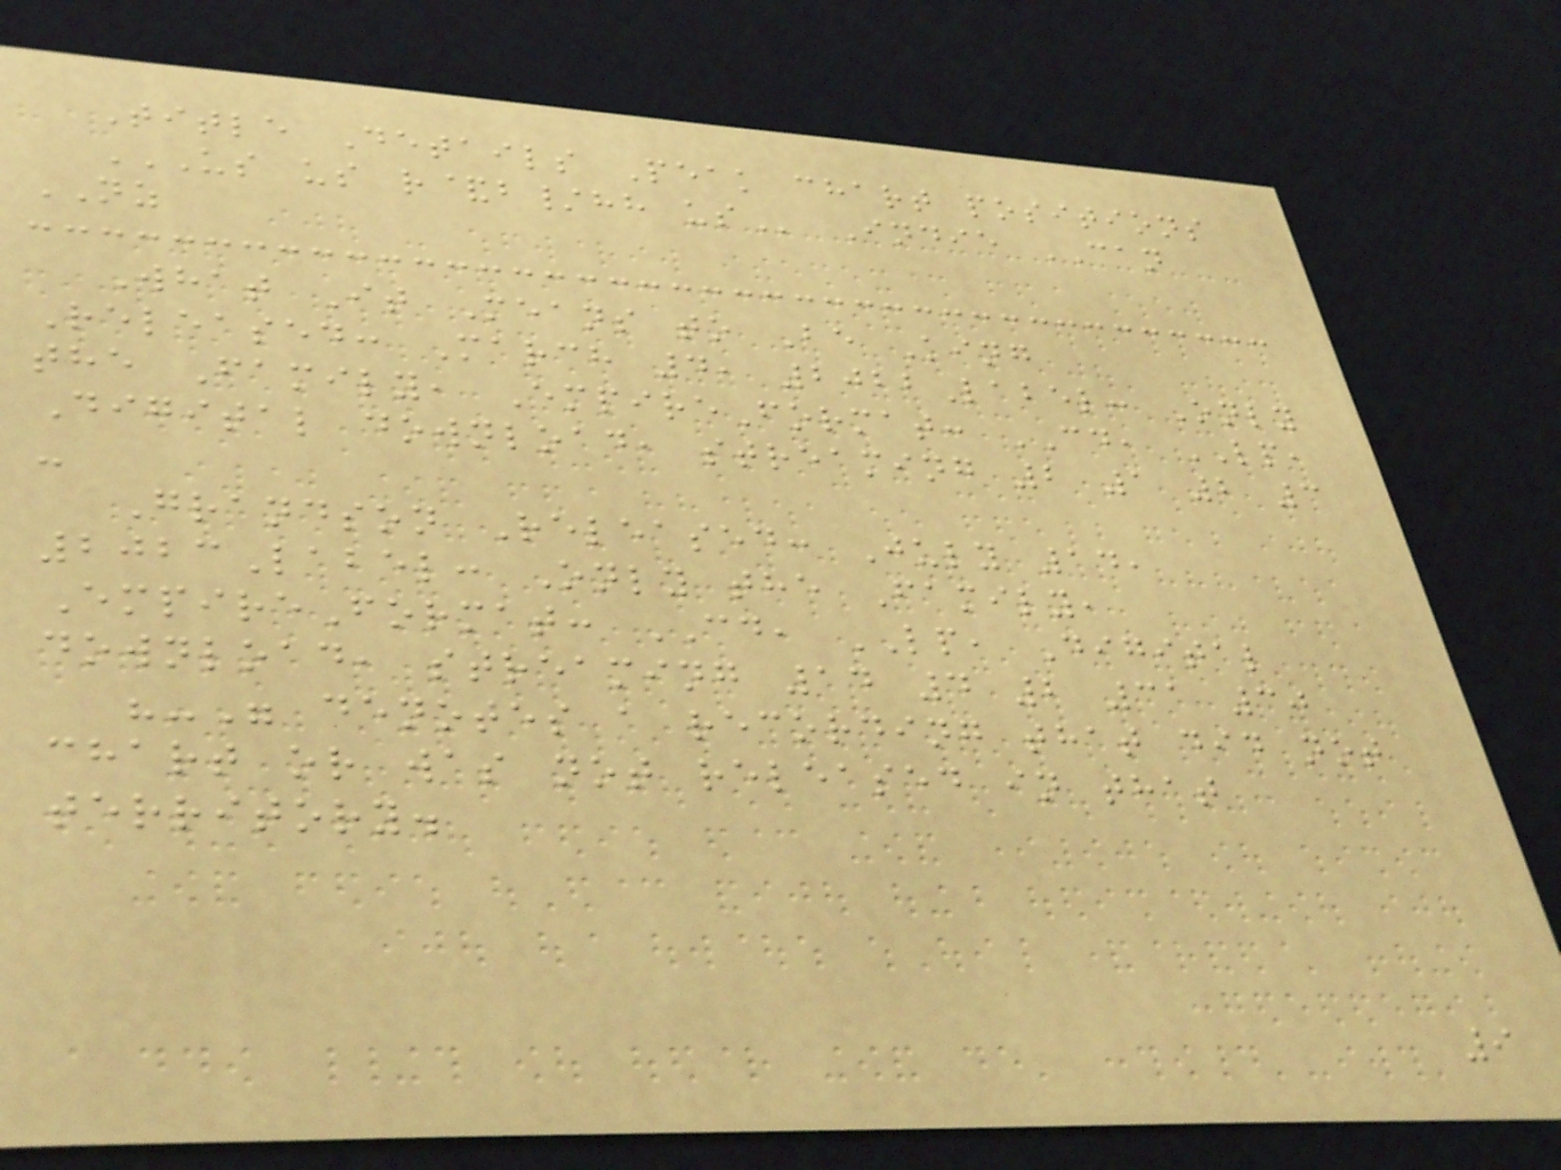Title Details Peak chart positions
US US R&B/HH US Indie CAN
NZ
What It Means to Be King
Released: March 4, 2022Label: Only
the Family, EmpireFormat: CD, LP,
Digital download, streaming 2 1 2 3
-
Grandson Released: July 14,
2023Label: Only the Family,
EmpireFormat: CD, LP, Digital
download, streaming 14 4 2 31 30
"-" denotes a recording that did not
chart or was not released in that
territory.
9
